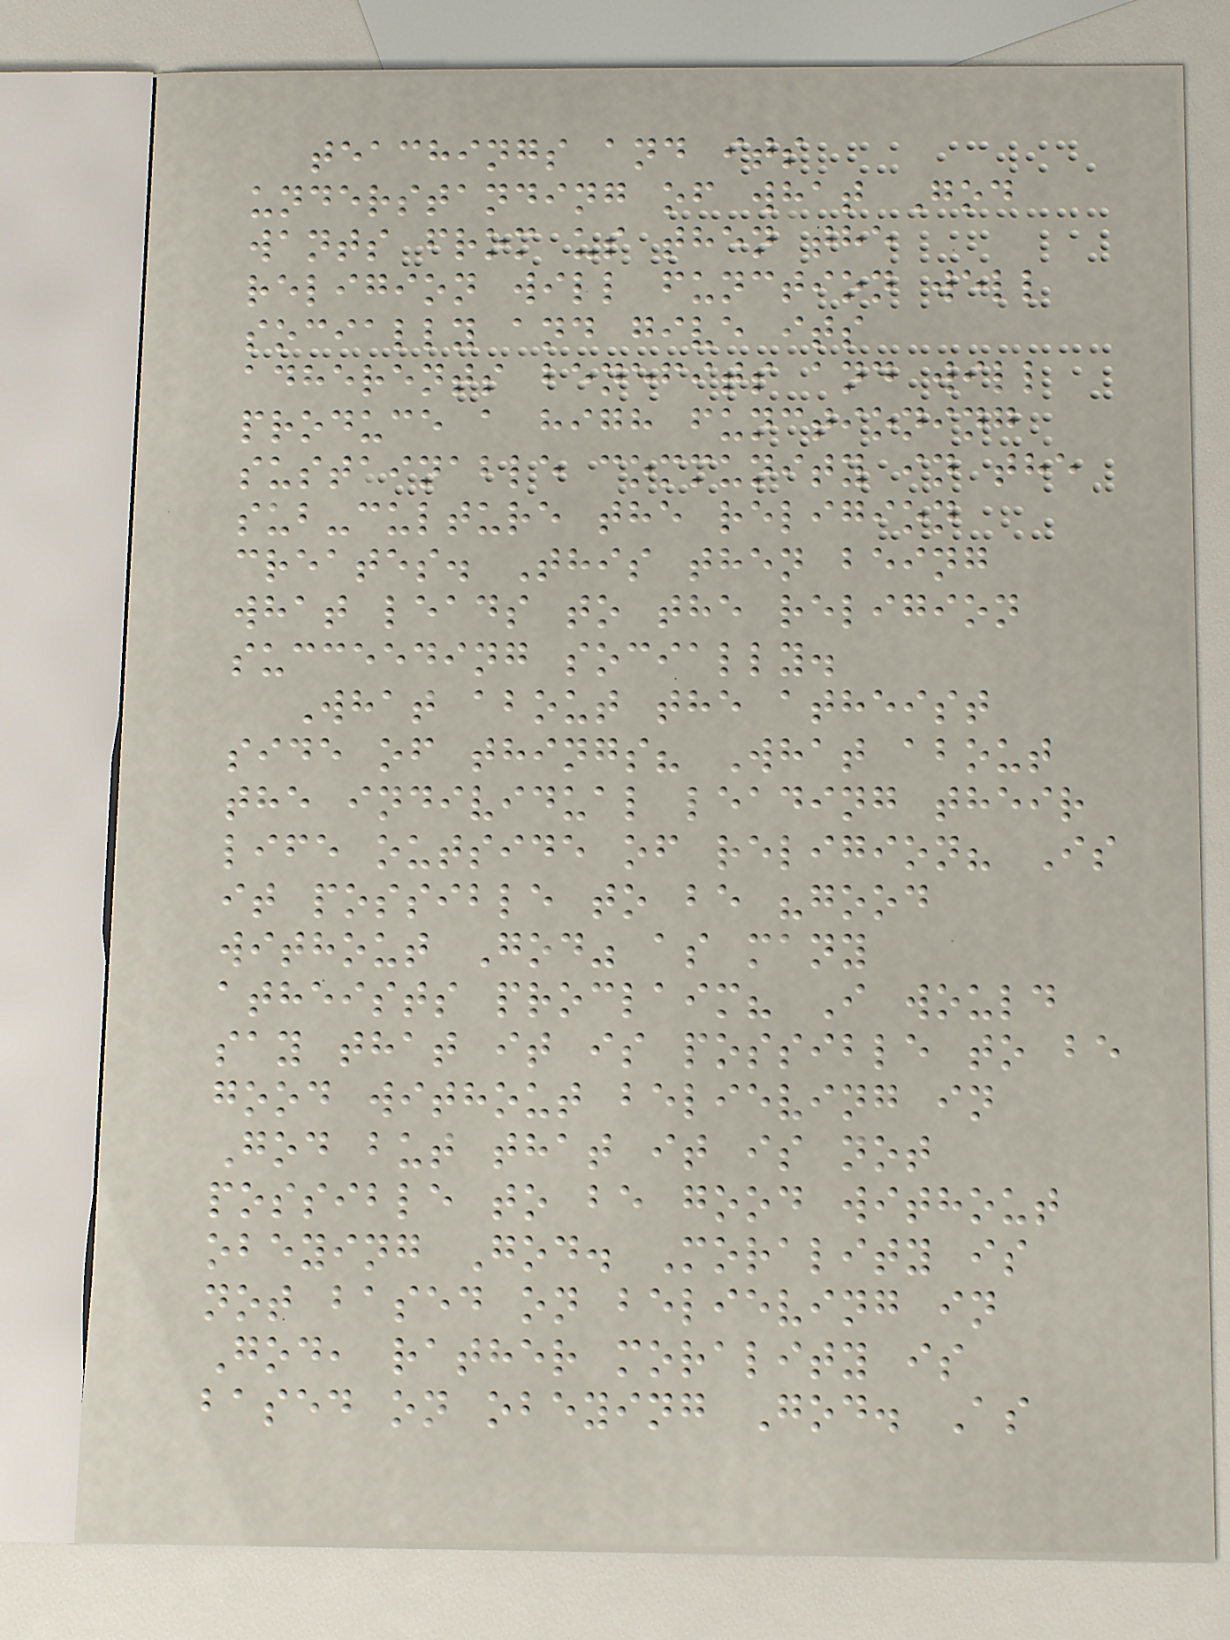teachings and its
understanding of what God
wants from us then the
religion will function well
socially and give its
adherents benefits and will
produce a high functioning
sustainable community in the
sub-culture the religion
creates. This then being
what leads to the religion
succeeding socially.
What about the atheist
side of things? What about
the individual leading their
life outside of religion? Is
it possible to be "good
without God" as many
atheists proclaim? I would
say that it is possible to be
good without believing in
God but that it is not
possible to be good without
obeying God. Morality is
not based on believing in
God, rather morality is
based on obeying God. As
